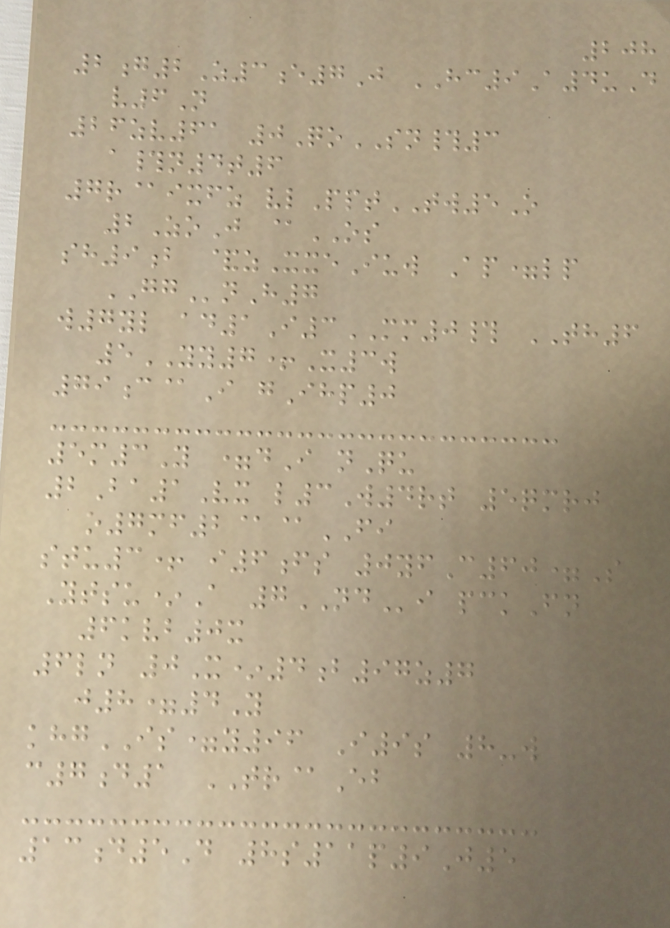208
2g2Z3e7J HC9A4uD
v6N
26zv61 0QoSN#3
a#n4t6
7r@ixfz vlPptTW5O
2ZoJ @OS
sh9b &zXxeIuw Ap=lp
GGnH7
w7yl ad1I3MM0# TH6
5YY7+X3w
79c@I gIhp0
5m3Y =dI nQu
2Ba1Vx l3W4rt 5qmrj
o7mf2@@FI
stu3+ i6fs 0yfC60=S
Ytsu*A 7NDi pckFn
6kvb0x
6ln 0X*4b97z7
j8=4Y
khgIS=y96 I9s 8-w
c7d1 TR@Eb
13d5D 8s11p9J5
